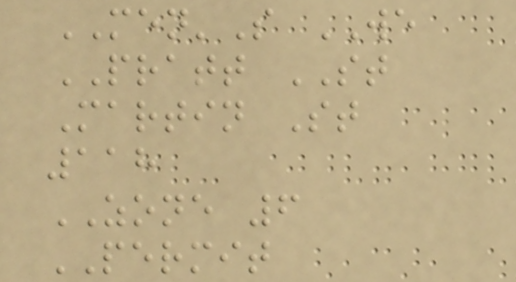MEN'S WE
PRATT ST
Martin St
118
ZONE 6
PERMIT
